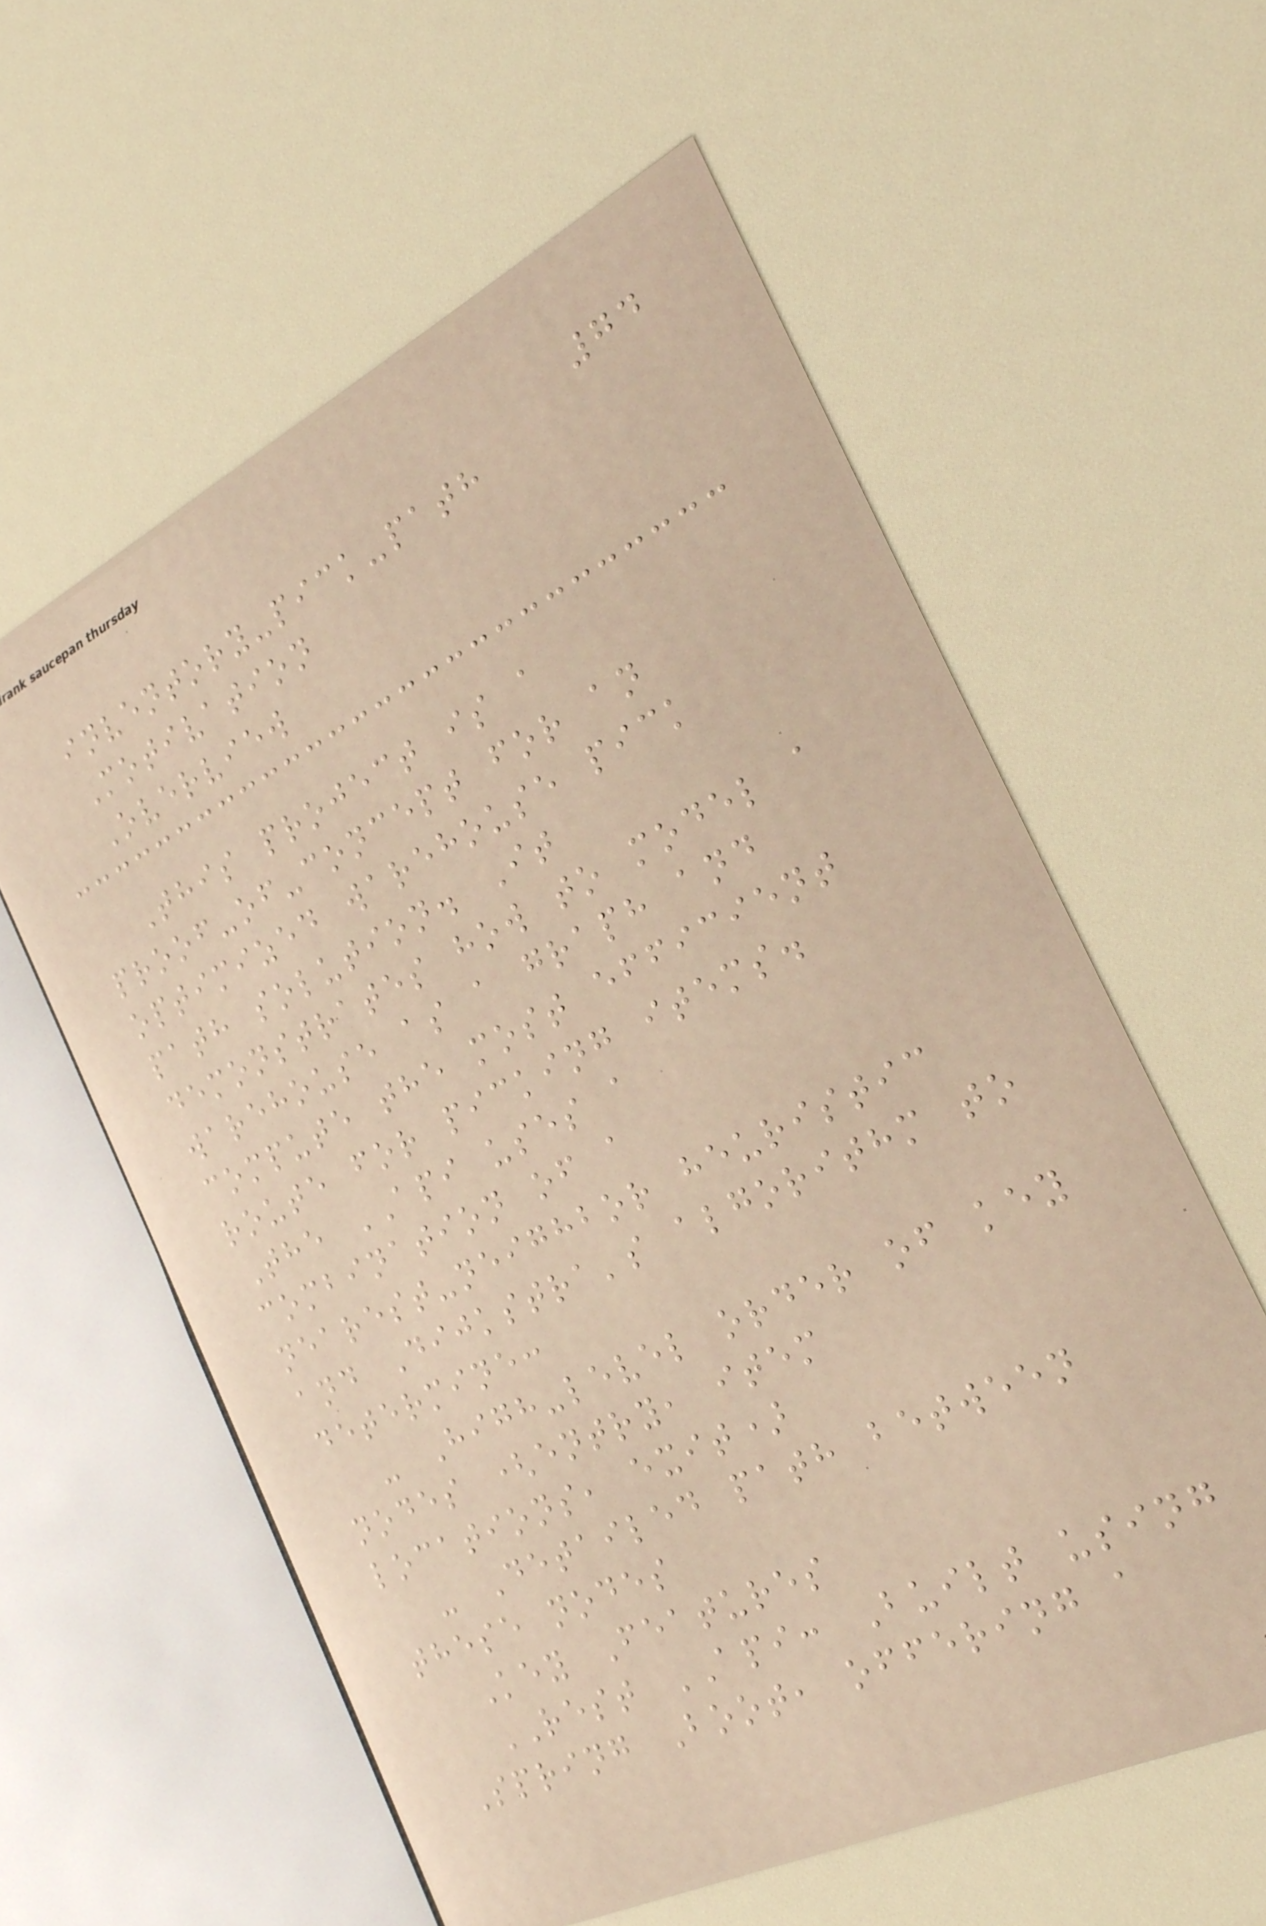74
inventory-pick-path
Motivation
Overview
This project is a
proof-of-concept for an
optimized warehouse pick
path solution. It
demonstrates how to model a
warehouse as a graph and
compute the most efficient
route for picking items.
The API uses a
combination of a
nearest-neighbor heuristic
and Dijkstra's algorithm to
determine:
- High-level order of key
nodes (entry, item
locations, exit)
- Detailed path between
these nodes
Key Features
REST API: Built using
Spring Boot, offering a
